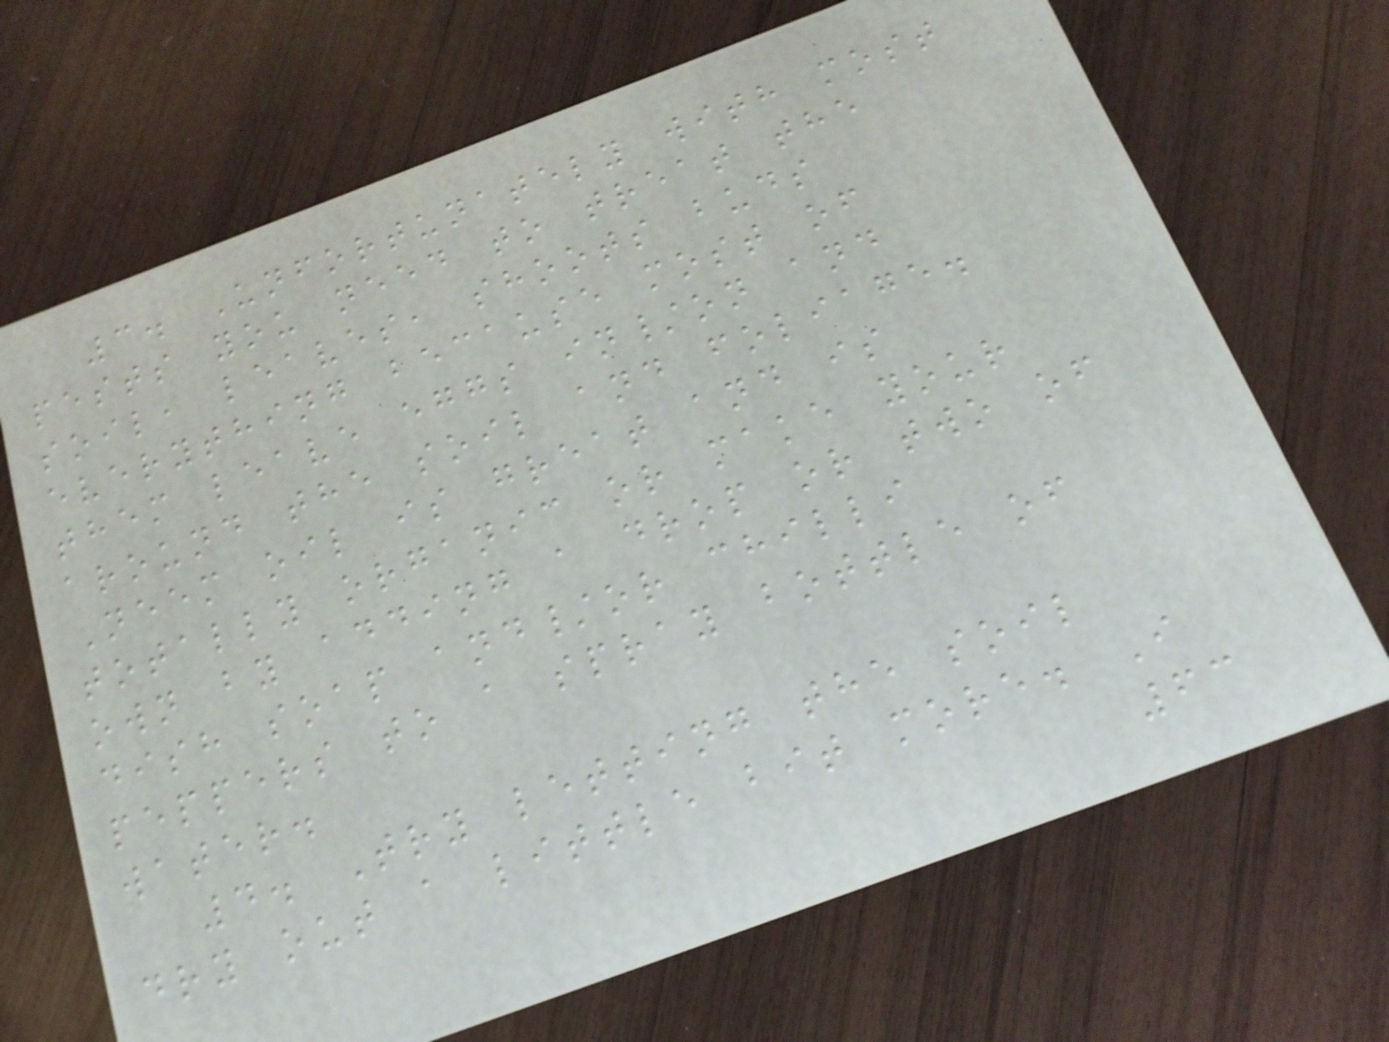3. Unfortunately with most
pests you need to treat the
soil, leaves, shoots buds
everything because most of
them leave eggs in/on and
around the soil and foliage.
Neem oil is great and is
totally organic or make your
own by adding a drop or two of
dish soap and/or chilli
peppers to a spray bottle of
water.
4. Try letting the soil
dry out a little bit more. I
63
